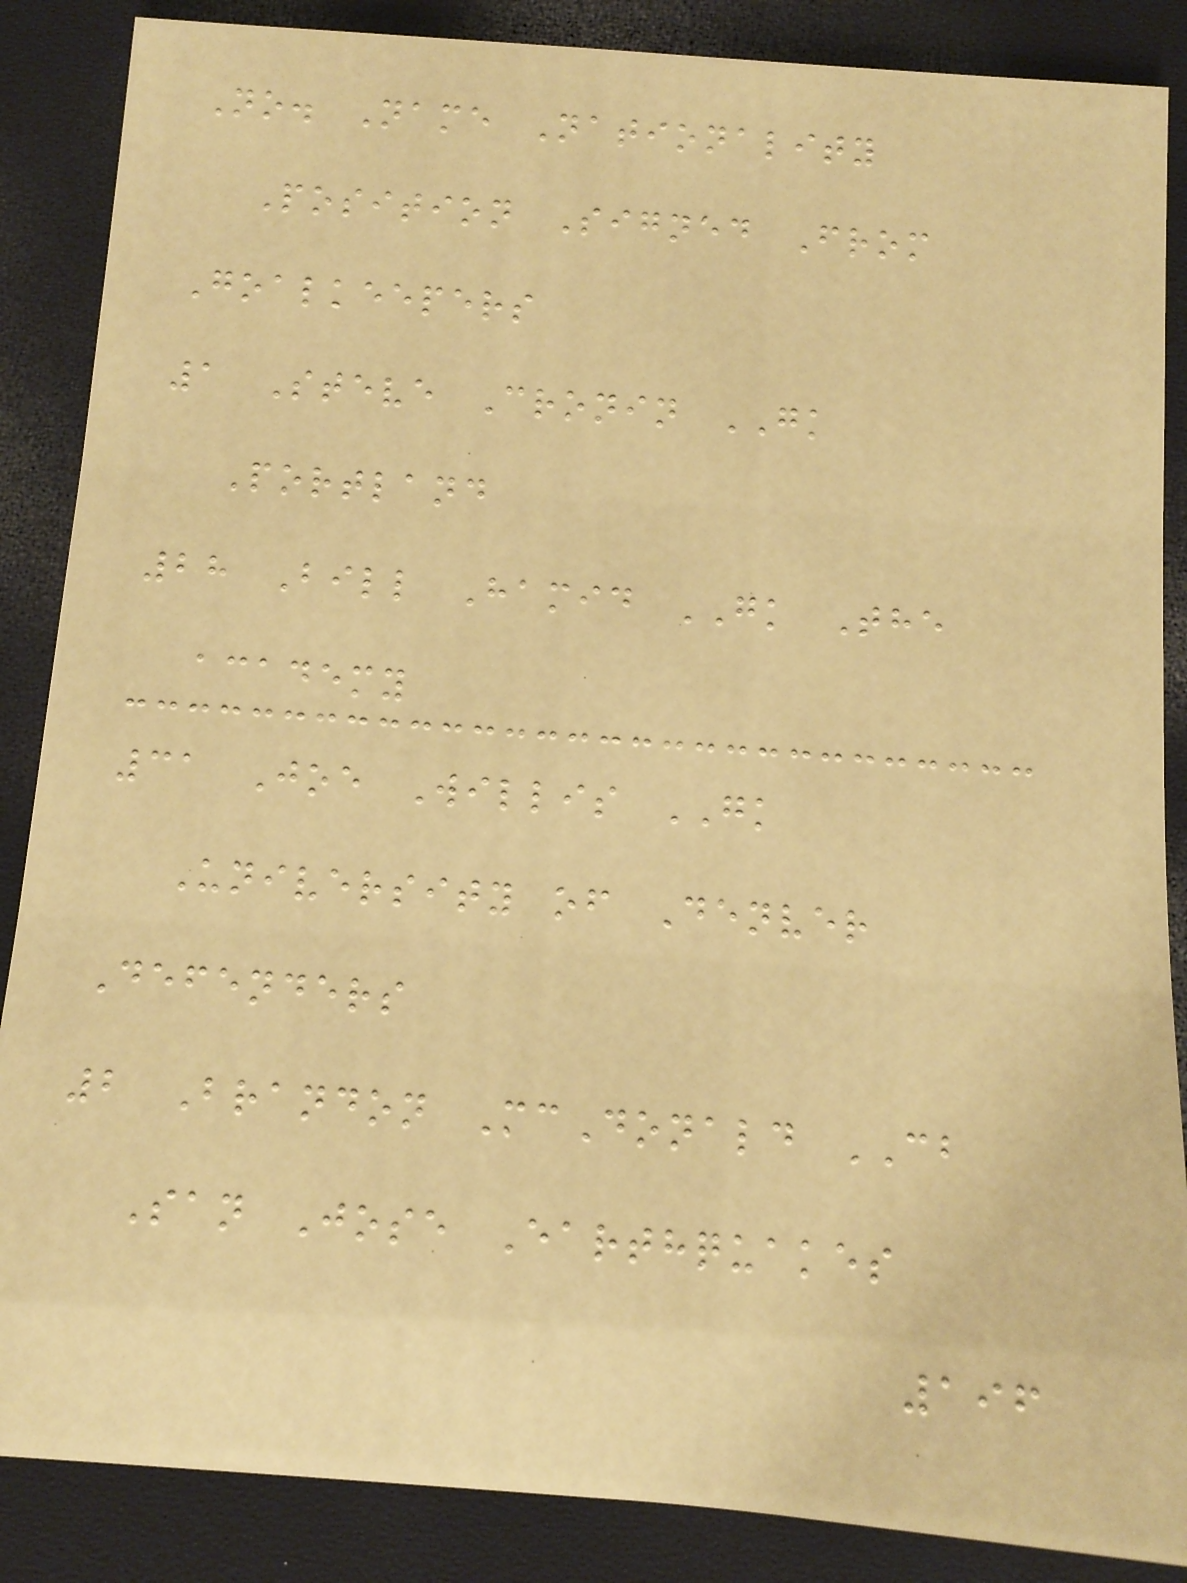No. Name Nationality
Position Signed From
Goalkeepers
1 Steve Cronin GK
Portland
28 Bill Hamid GK The
academy
31 Joe Willis GK
University of Denver
Defenders
2 Brandon McDonald CB
San Jose Earthquakes
196
